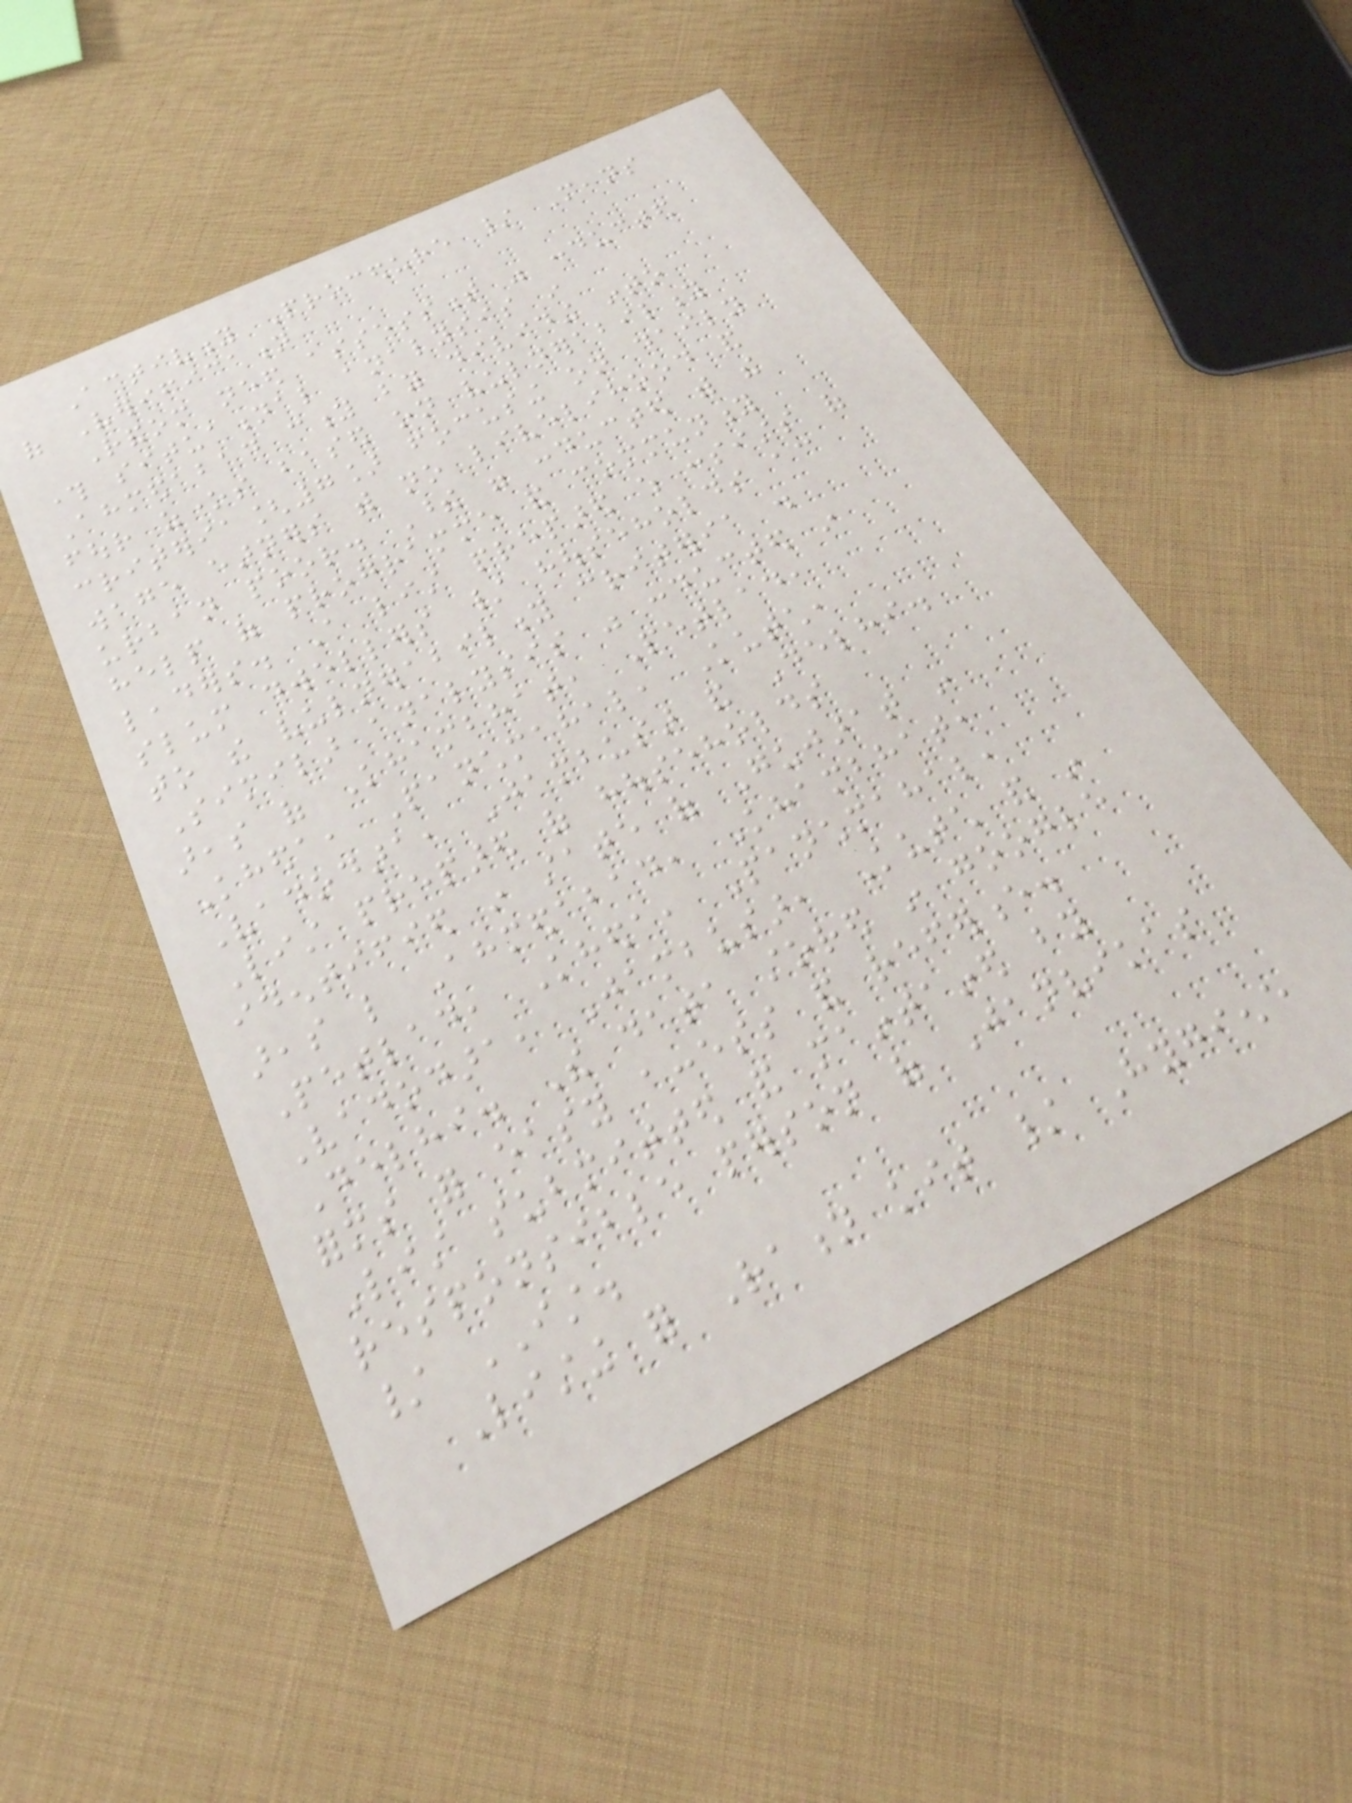Activity Procedure / Means
of Verification
Random need assessment was conducted
through situational analysis in
Ahmedabad city by dividing into
four zones based on vulnerability
criteria[7] focusing on daily
wage earners with no livelihood and
urban poor. These were conducted with the
help of programme and community
leaders. A list prepared which consists of
slum dwellers / households according
to the vulnerability criteria .
Similar analysis was conducted in
areas of Khambhat, Petlad,
Kheda, Panchmahal, Kutch,
Vadodara, Jambusar and Delhi.
List prepared of households
identified in state of Gujarat in
areas like Ahmedabad, Khambhat,
Petlad, Kheda, Panchmahal,
Vadodara, Jambusar, Kutch and in
Delhi. The data stored in google
forms for easy access and reference.
List submitted and maintained by
responsible person of Janvikas
/ IST.
Listing for Ration kit / Hygiene
